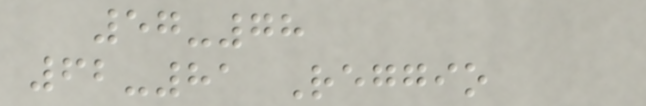57-78
62-81 Reggio
